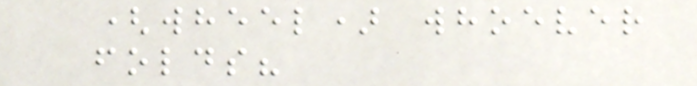(wheel) whoever
folds?
